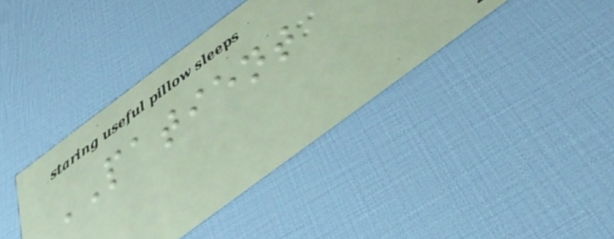PATIENT
